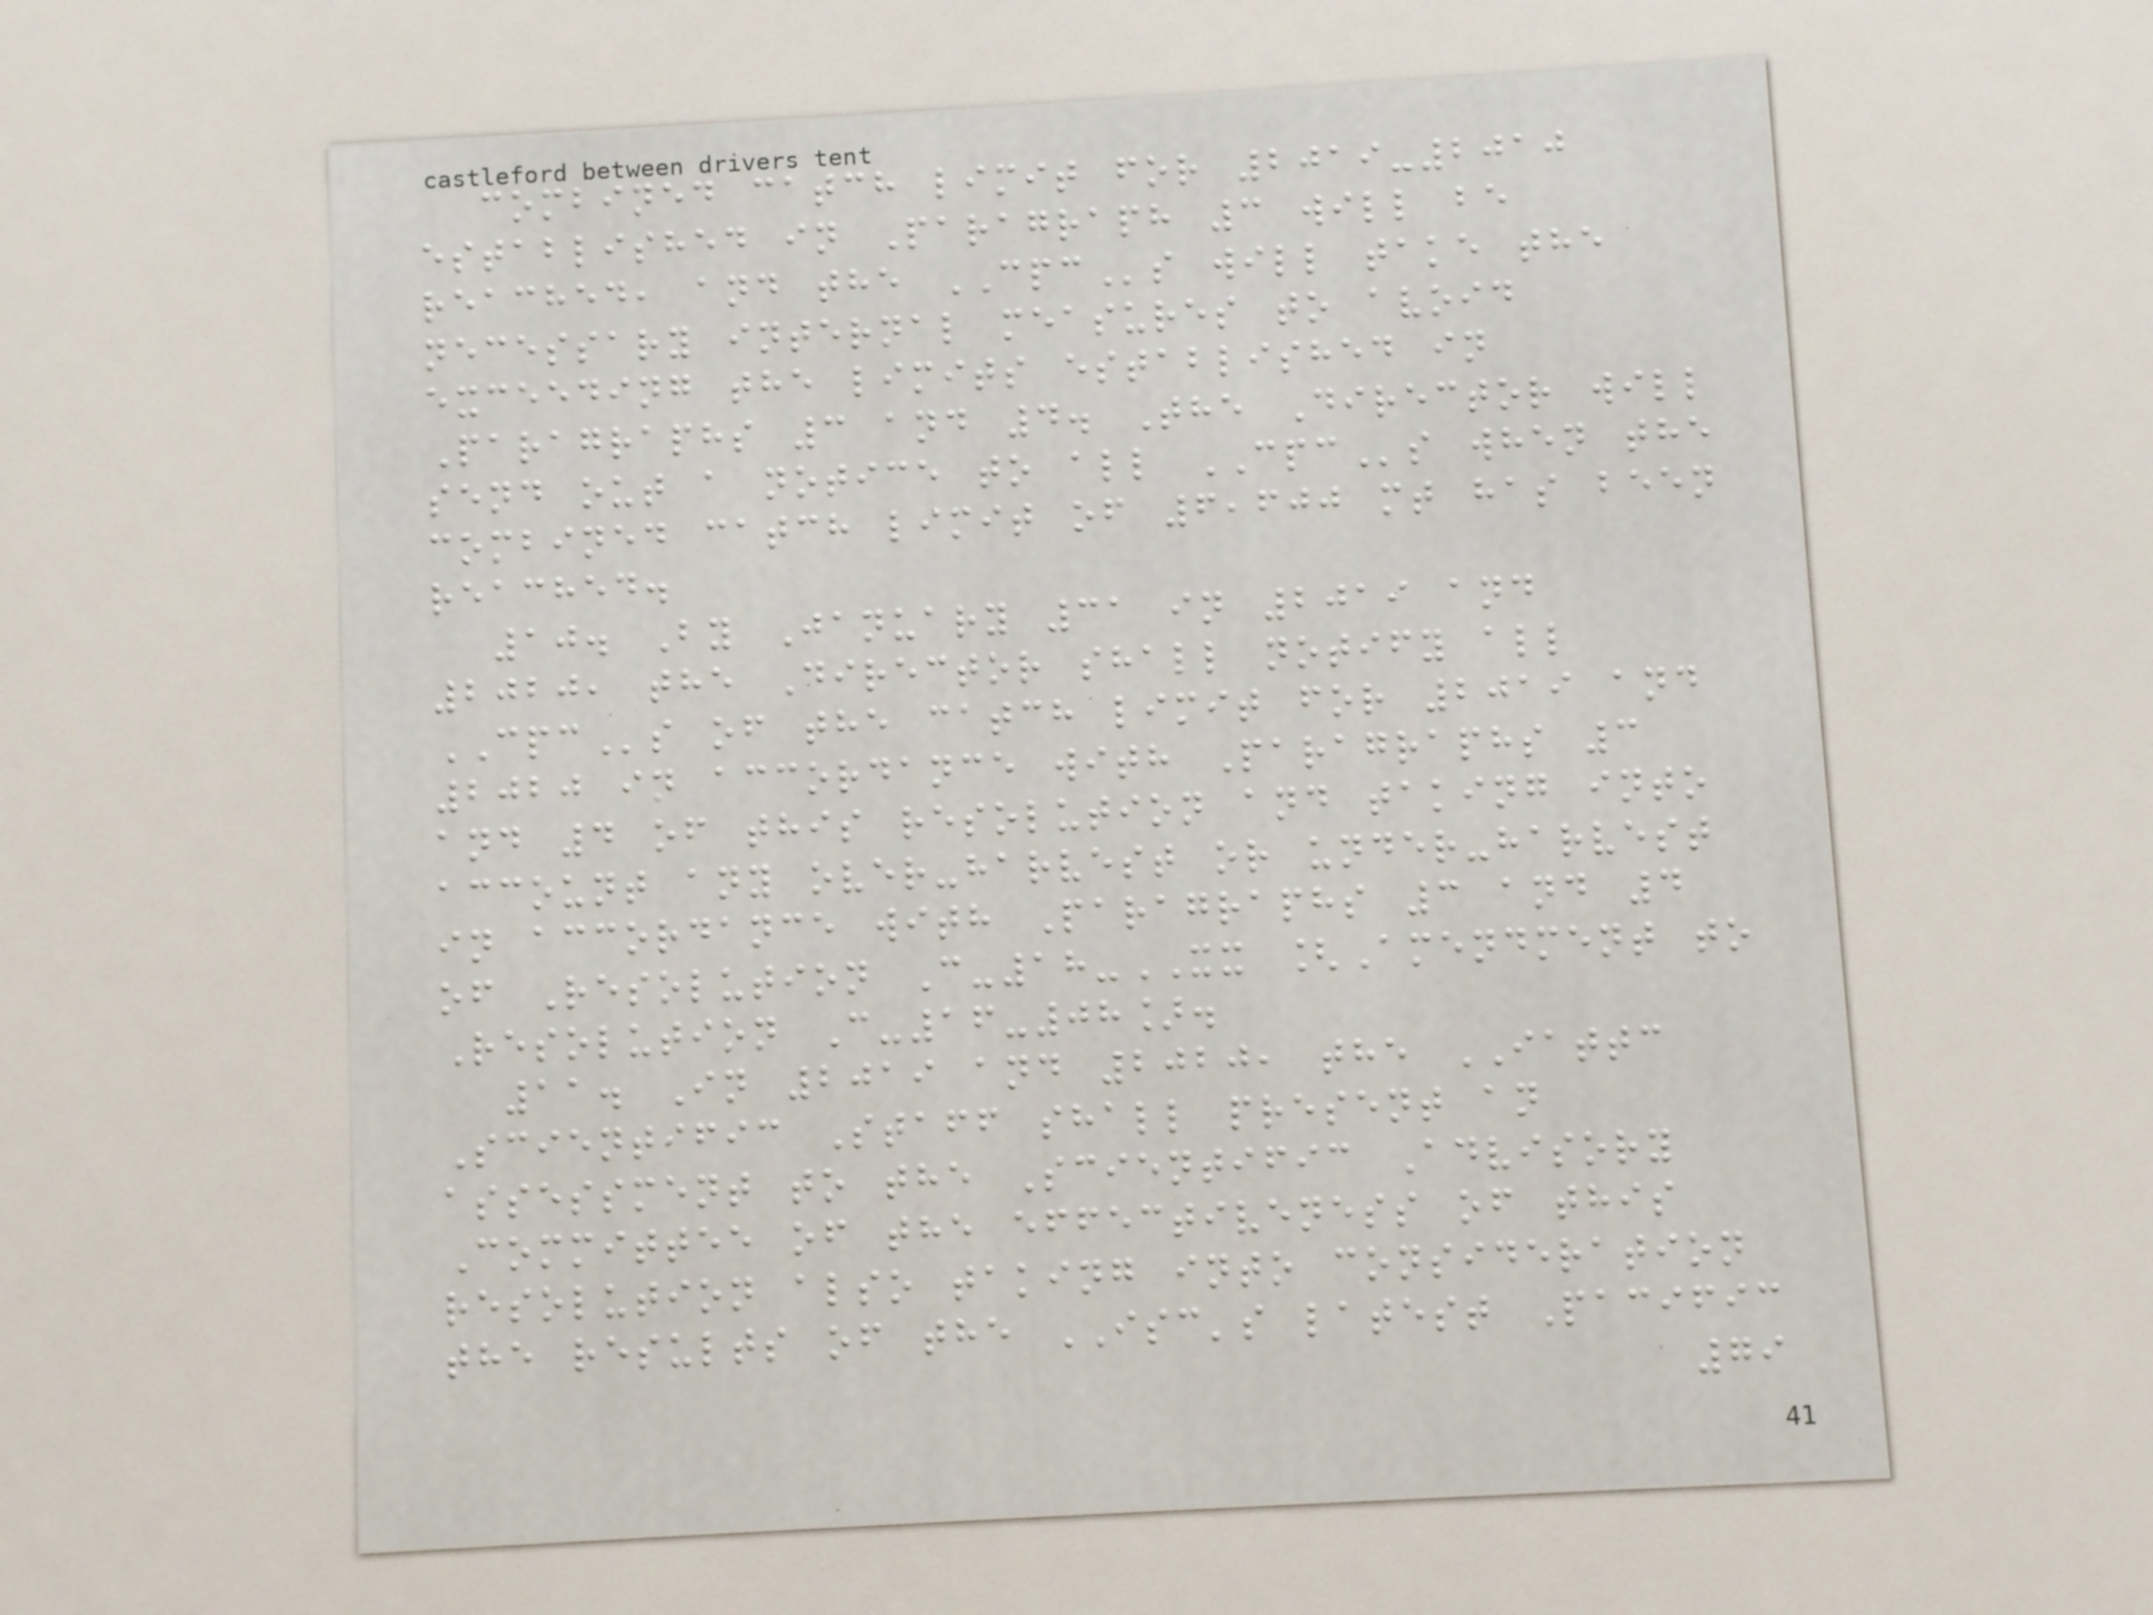combined catch limit for 2019-2010
established in Paragraph 3 will be
reached, and the CPCs will take the
necessary internal measures to avoid
exceeding the limits established in
Paragraphs 3 and 4. The Director will
send out a notice to all CPCs when the
combined catch limit of 6,600 mt has been
reached.
10. By January 31 in 2019 and
2020, the Director shall notify all
CPCs of the catch limit for 2019 and
2020 in accordance with Paragraphs 3
and 4 of this resolution and taking into
account any over-harvest or under-harvest
in accordance with Paragraphs 3 and 4
of Resolution C-18-XX [Amendment to
Resolution C-16-08].
11. In 2019 and 2020, the IATTC
Scientific Staff shall present an
assessment to the Scientific Advisory
Committee of the effectiveness of this
resolution also taking into consideration
the results of the ISC's latest Pacific
79
